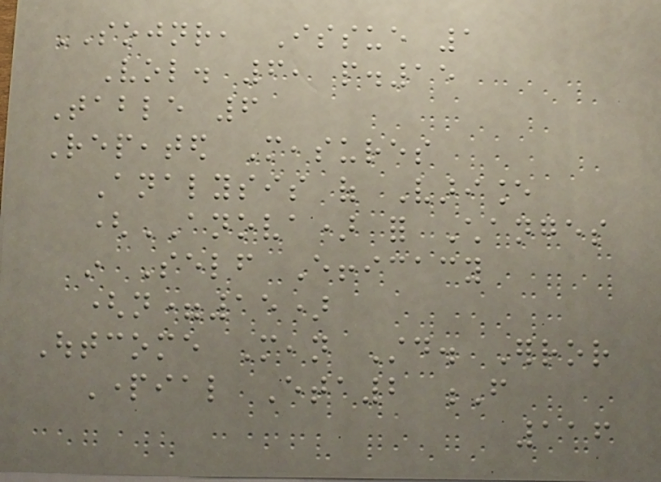SOJNR, Issue 1
Vol. 6, p.15
Table 6
Repeated Measures
Analysis of Variance
(ANOVA) for Changes
in Self Efficacy
(n=15)
Outcome Mean Std. Error
Partial Eta2 F
116
